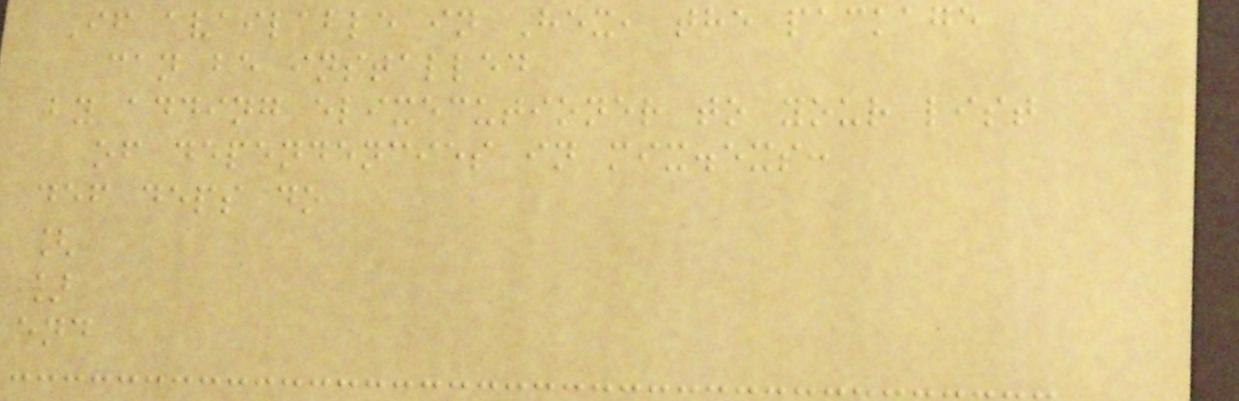If available in Hex, the package
can be installed
by adding elixecutioner to your list
of dependencies in mix.exs:
def deps do
[
]
end
